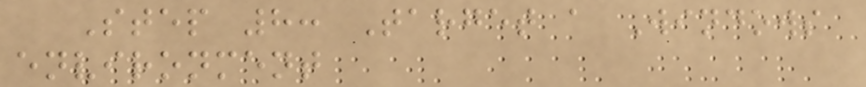Step 8: Target a Windows
environment
